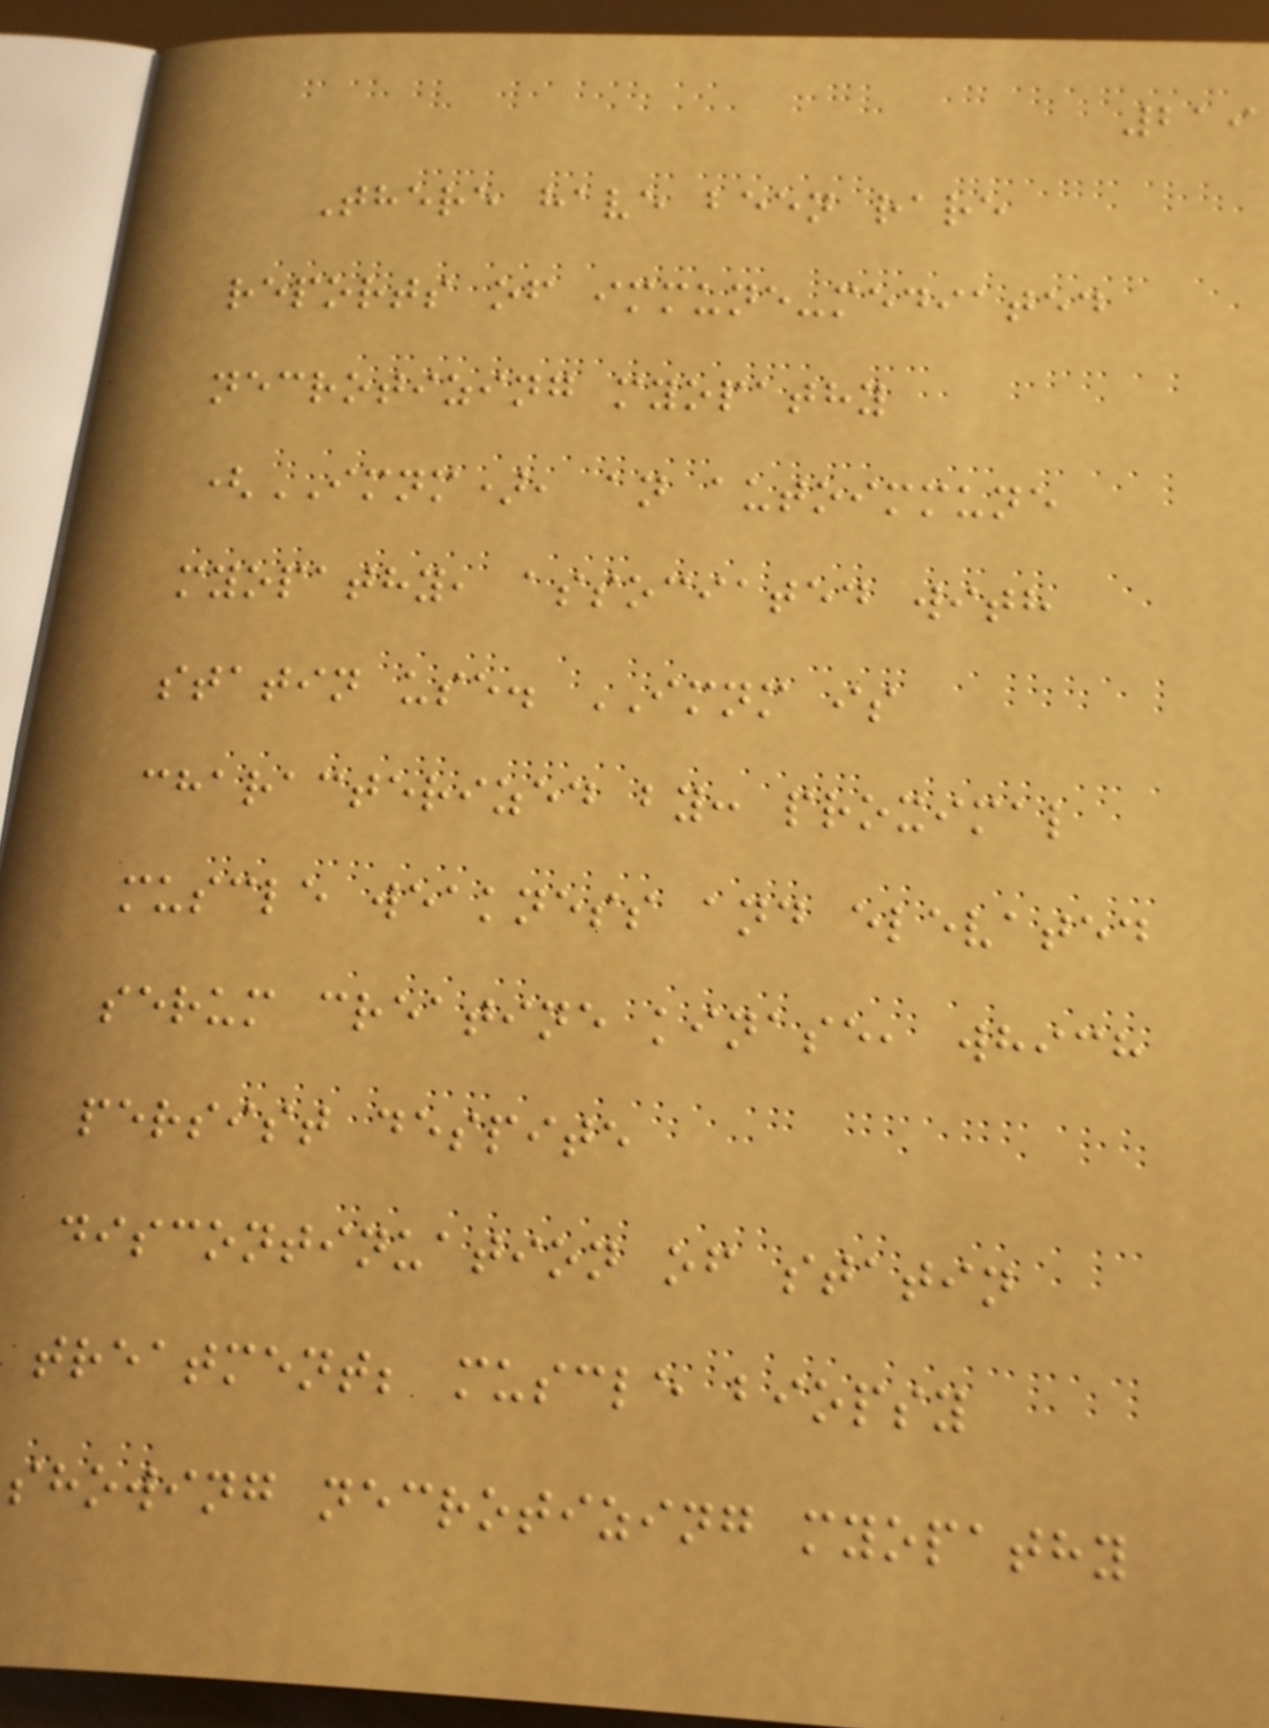219
There have been rare
reports of immune-mediated
necrotizing myopathy
(IMNM), an autoimmune
myopathy, associated with
statin use. IMNM is
characterized by: proximal
muscle weakness and elevated
serum creatine kinase, which
persist despite
discontinuation of statin
treatment; muscle biopsy
showing necrotizing myopathy
